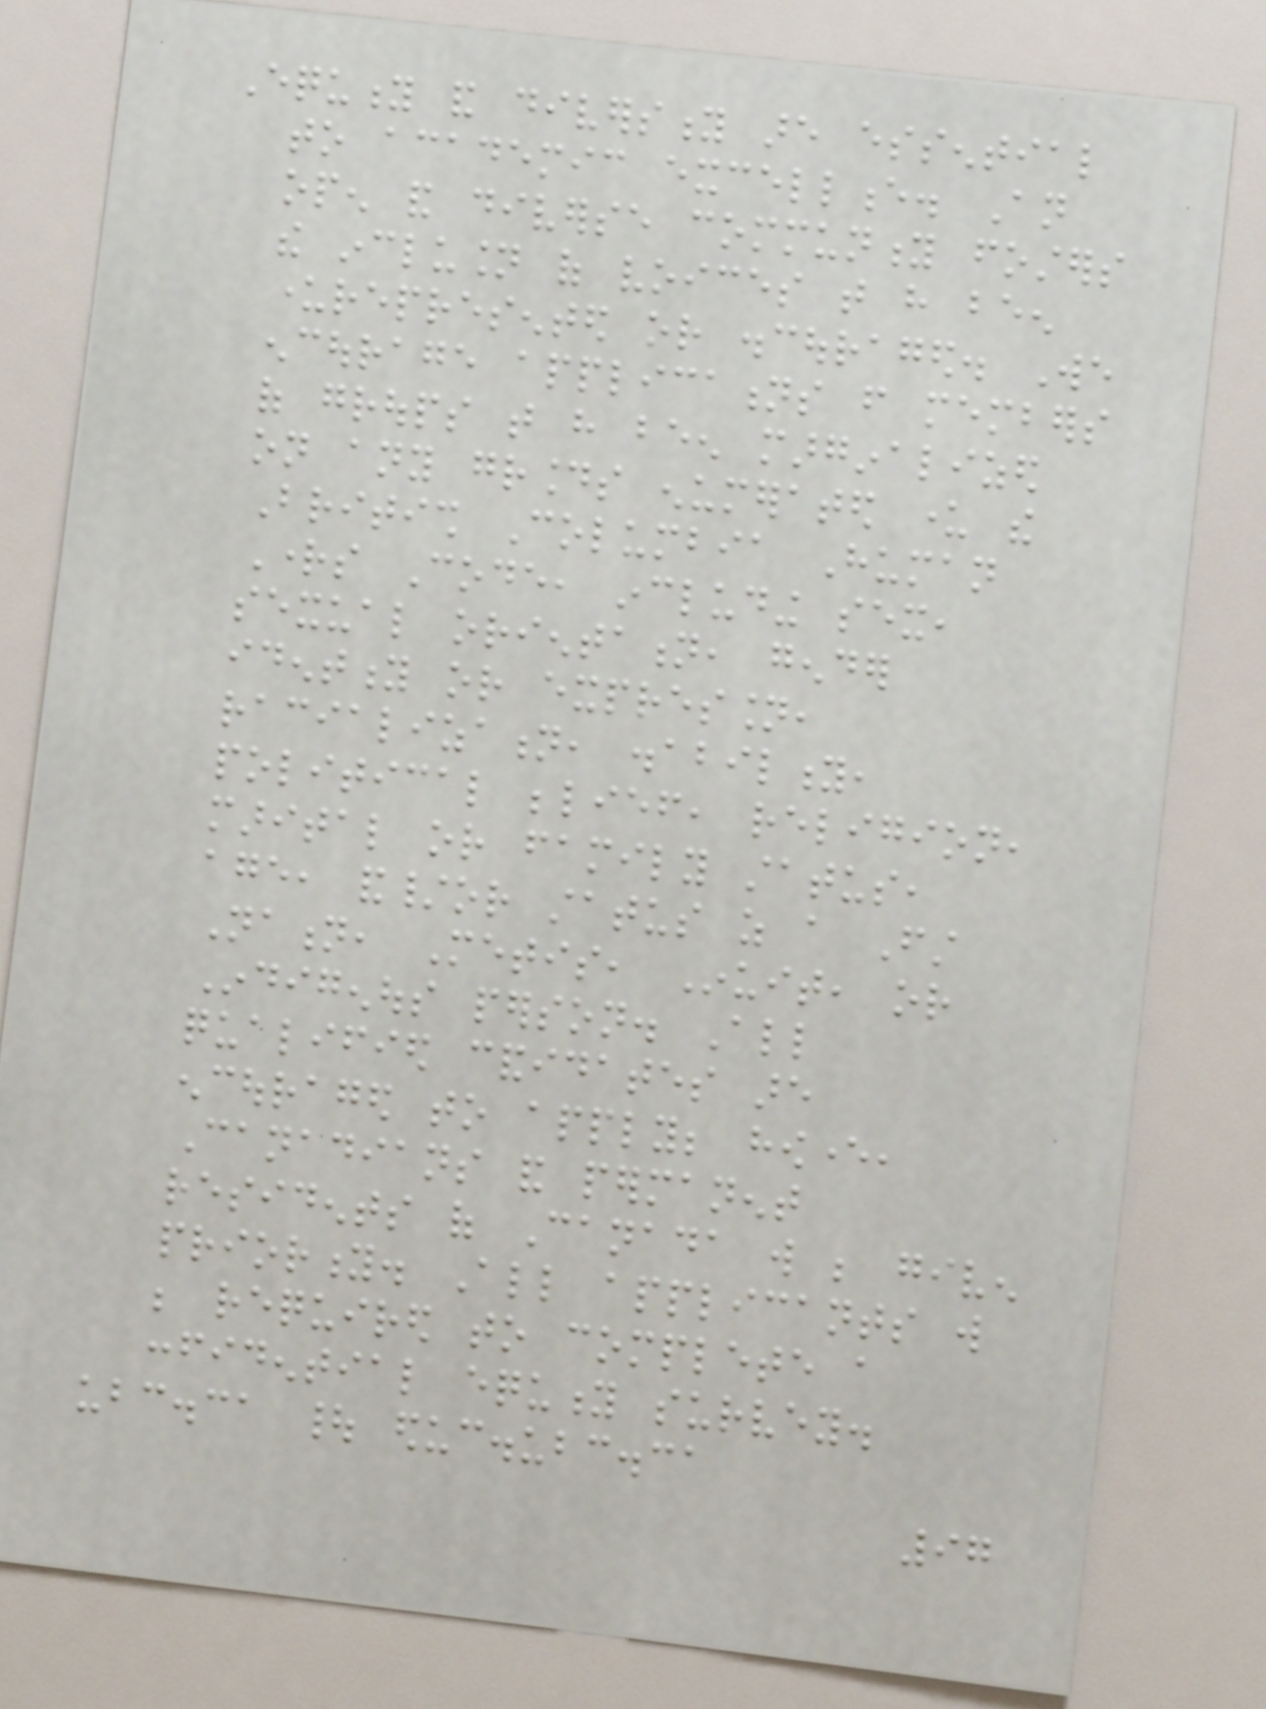Equity and diversity are essential
to academic excellence. An
open and diverse community fosters
the inclusion of voices that have been
underrepresented or discouraged. We
encourage applications from members
of groups that have been marginalized
on any grounds enumerated under the
British Columbia Human
Rights Code, including sex,
sexual orientation, gender
identity or expression,
racialization, disability,
political belief, religion,
marital or family status,
age, and/or status as a First
Nation, Metis, Inuit, or
Indigenous person. All
qualified candidates are
encouraged to apply; however,
Canadians and permanent
residents of Canada will be given
priority. All applicants will
be required to complete a
confidential equity survey.
ubc.ca | educ.ubc.ca
97
